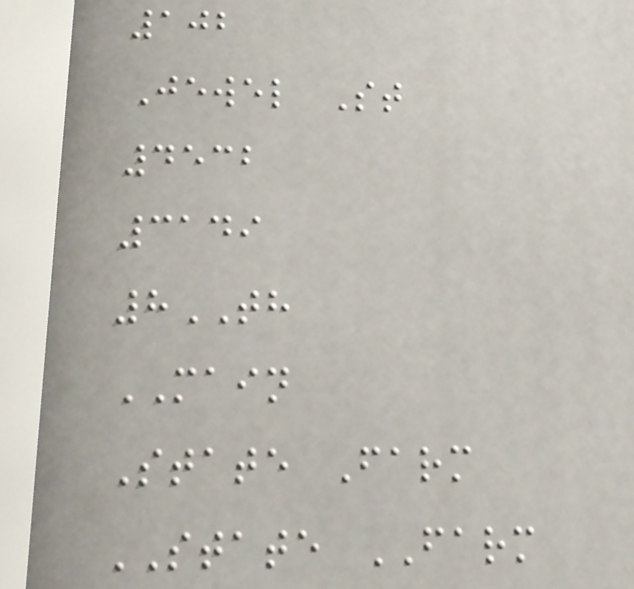102
Jewel St
4532
3149
8TH
MAIN
State Farm
STATE FARM
